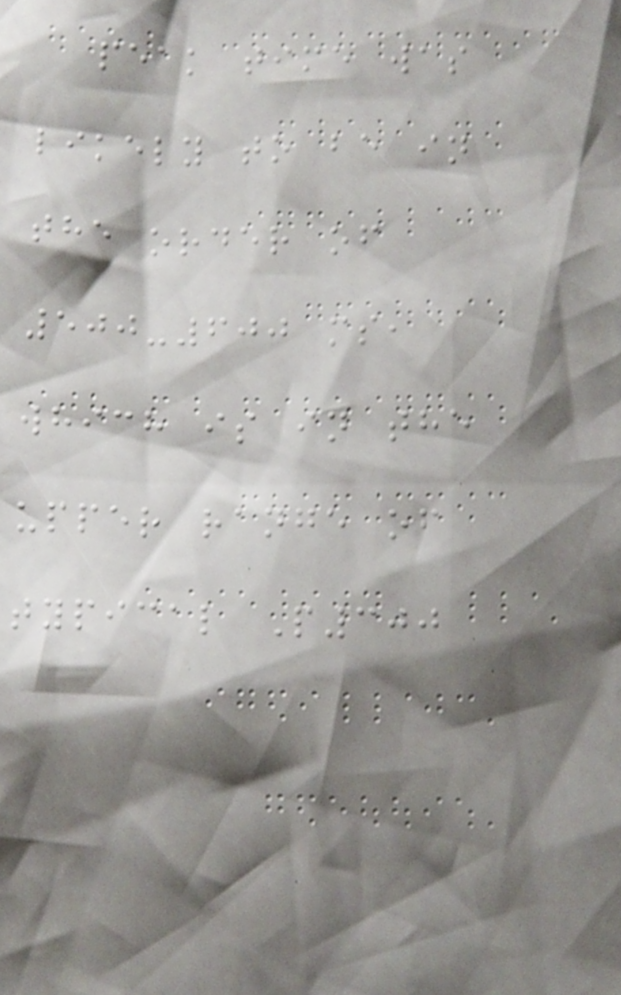peak time was
likely to be in
the order of
500-600 ms,
which is in the
upper range of
typical P300
